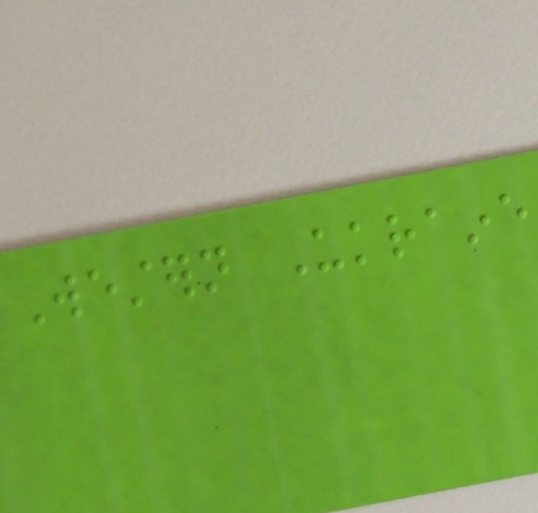Western Ukraine
